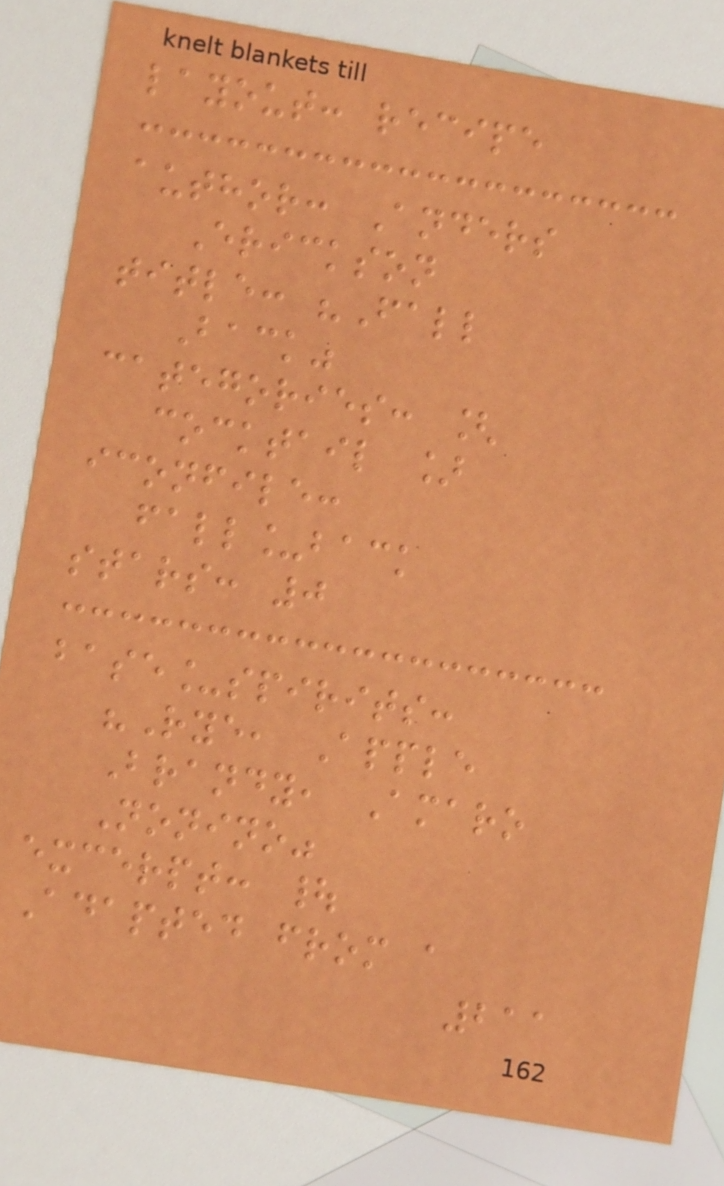layout: recipe
author: Anders
Erickson
title: "Fall
Back"
categories: [
cocktail ]
iconfile:
fall_back
stars: 0
base_spirits:
"Rye, Apple
Brandy, Amaro
Nonino"
excerpt: |
Adapted from a
211
